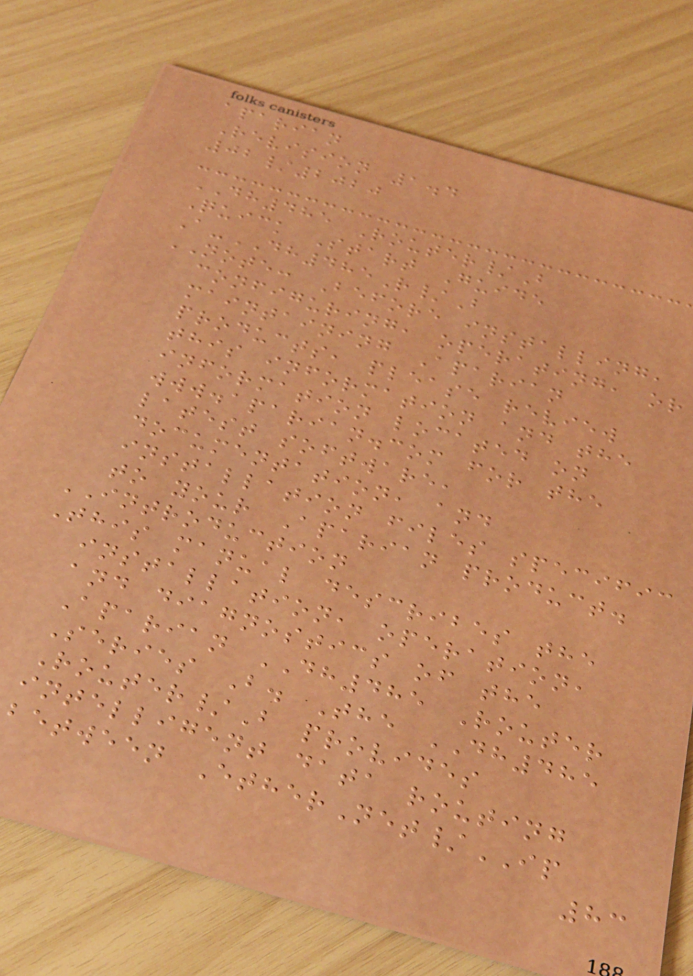aparian
Revision 1.4
02/2020
DH485 Router/B
Quick Start Guide
A-DH485R/B
NOTE: Before installing,
configuring, operating, or
maintaining Aparian
products, please review
this information and the
information located on
www.aparian.com for the
latest software,
documentation, and
installation files specific
to your Aparian product.
INTRODUCTION
This manual describes the
installation, operation,
and diagnostics of the
Aparian DH485 Router
Series B. The DH485
Router/B provides
intelligent data routing
between EtherNet/IP
83
